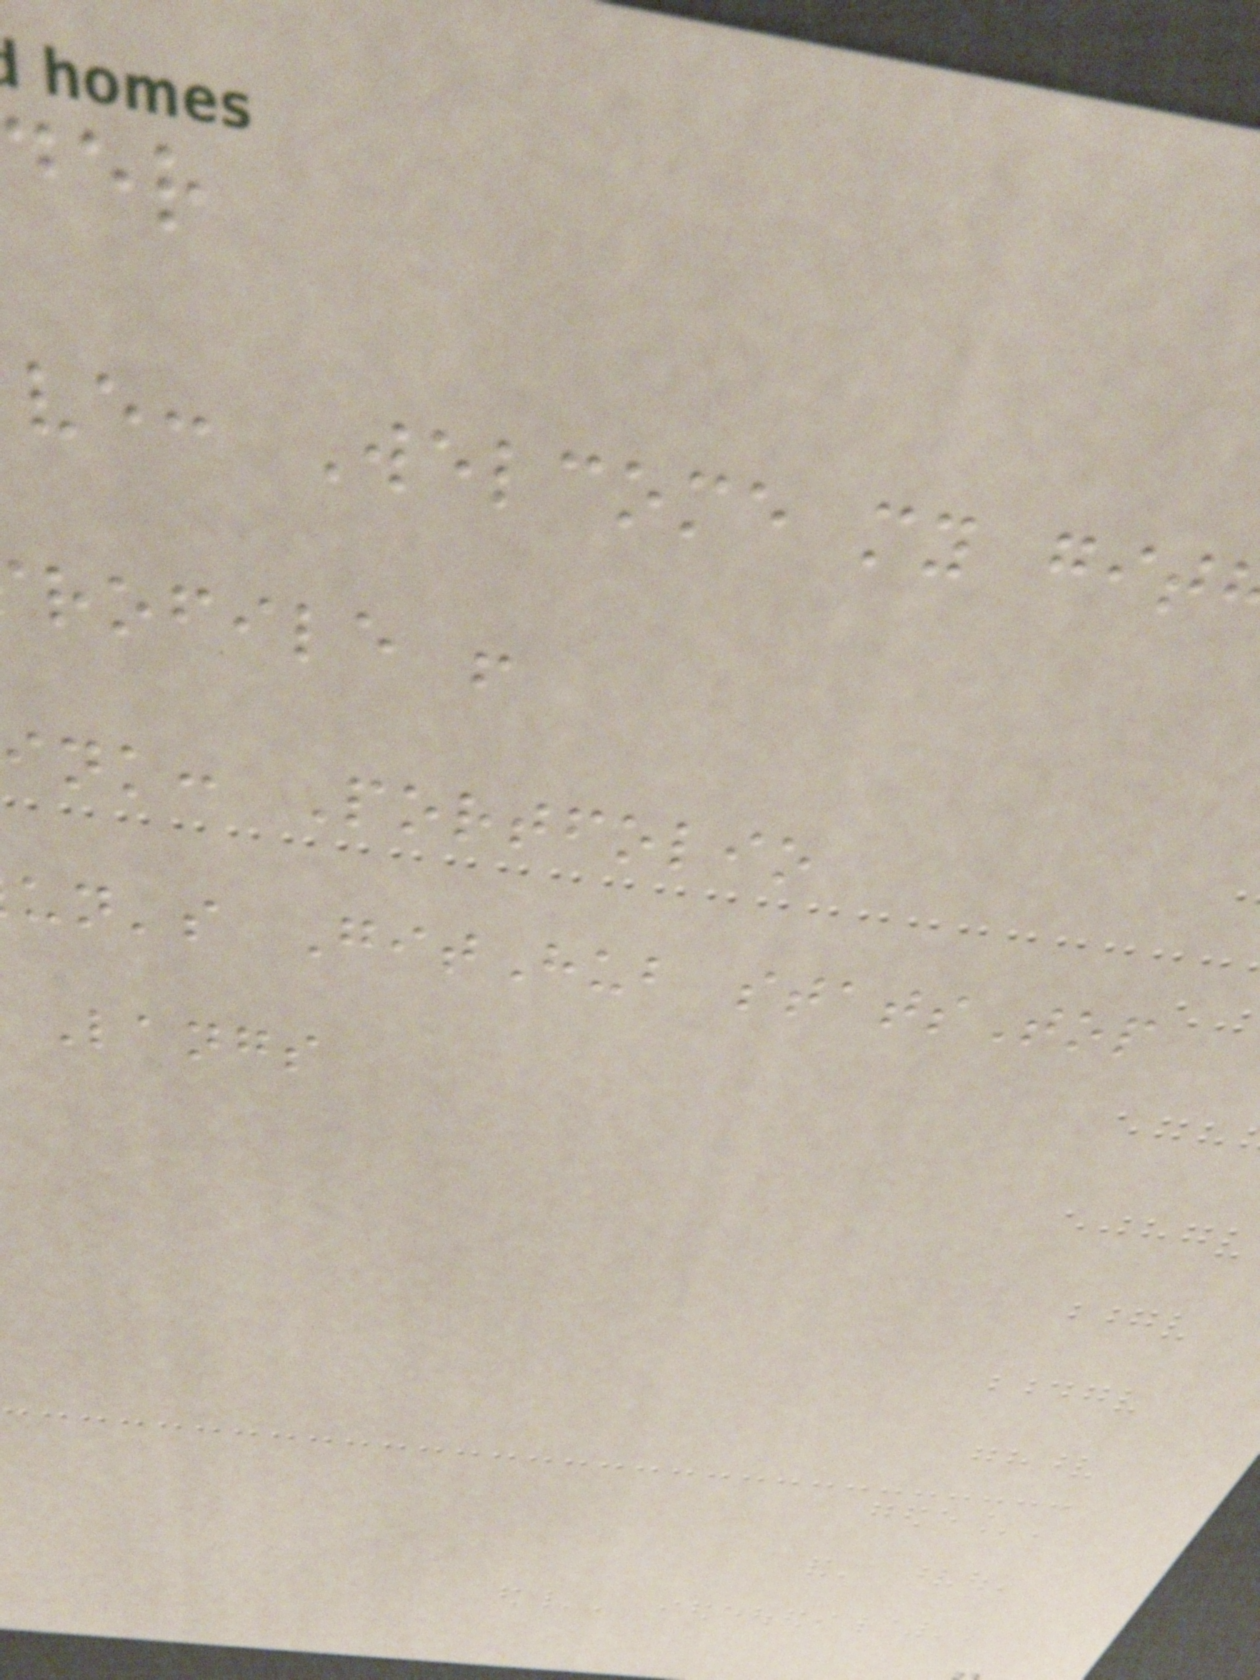ve: Welcome my git
rofile !
ink: Portfolio
un's GitHub statsTop
Langs
